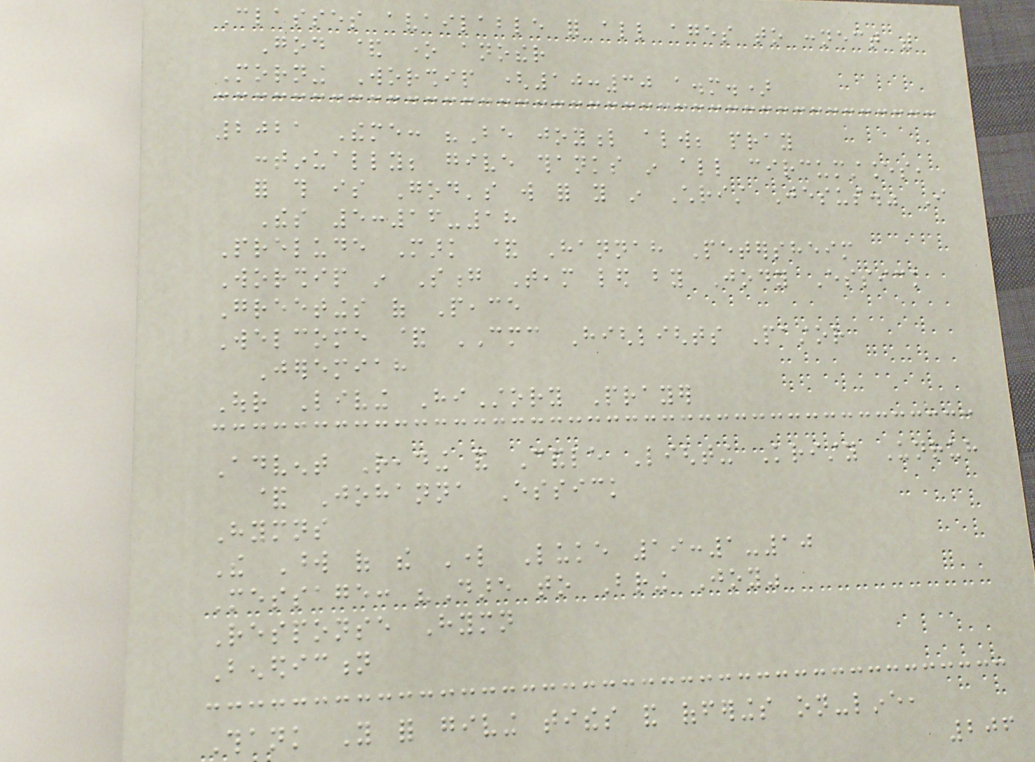Classes available for all ages to connect with
God & one another
Morning Worship (10:30 a.m.)
2021 Theme: "Be joyful always; pray
continually; give thanks in all circumstances,
for this is God's will for you in Christ Jesus." I
Thes 5:16-18
Prelude Mark & Hannah Petersheim
Worship in Song Team led by Jody Essick
Greetings of Peace
Welcome & CMC Highlights Pastor
Jeremiah
Our Living HiStory Prayer
Advent Reading and Candle Lighting Kristy Unruh
& Johanna Essick
Hymns
The Word of the Lord Luke 19:1-10
Message: "Dare to Bring Joy"
Response Hymn
Benediction
Thank You for giving tithes and offerings on-line,
206
